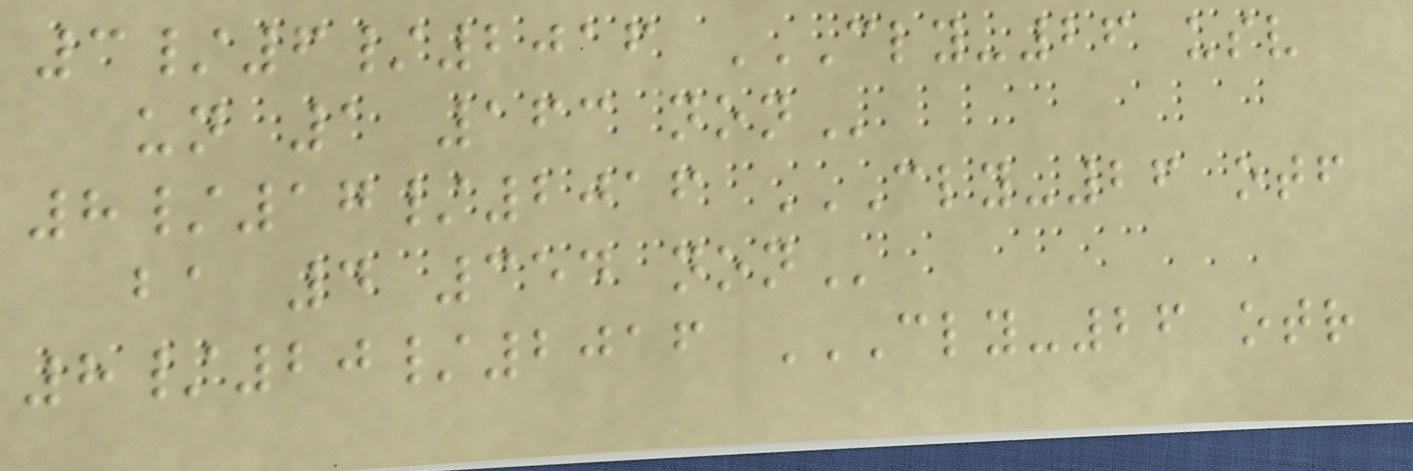3/6/2016 CLY-26 USV
UN 1 163 NON
8/17/2016 CLY-26 OTF
BA 4 354 NON
8/20/2016 CLY-26 OTR
